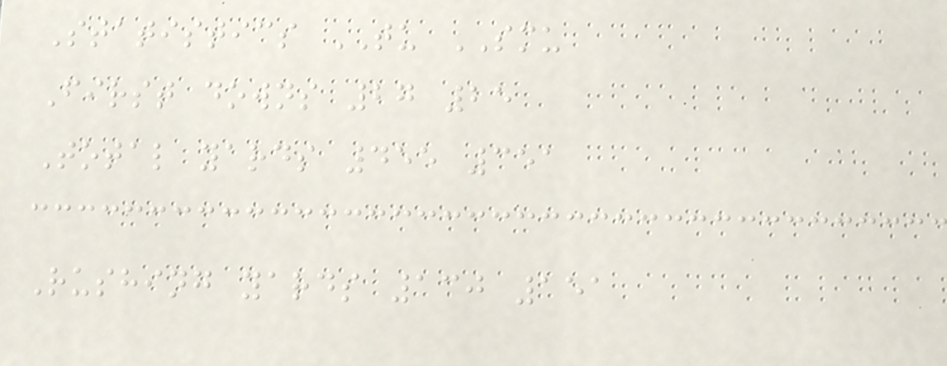Statistics TU SMU
First downs 27 25
Total yards 455 351
Rushing yards 130 151
